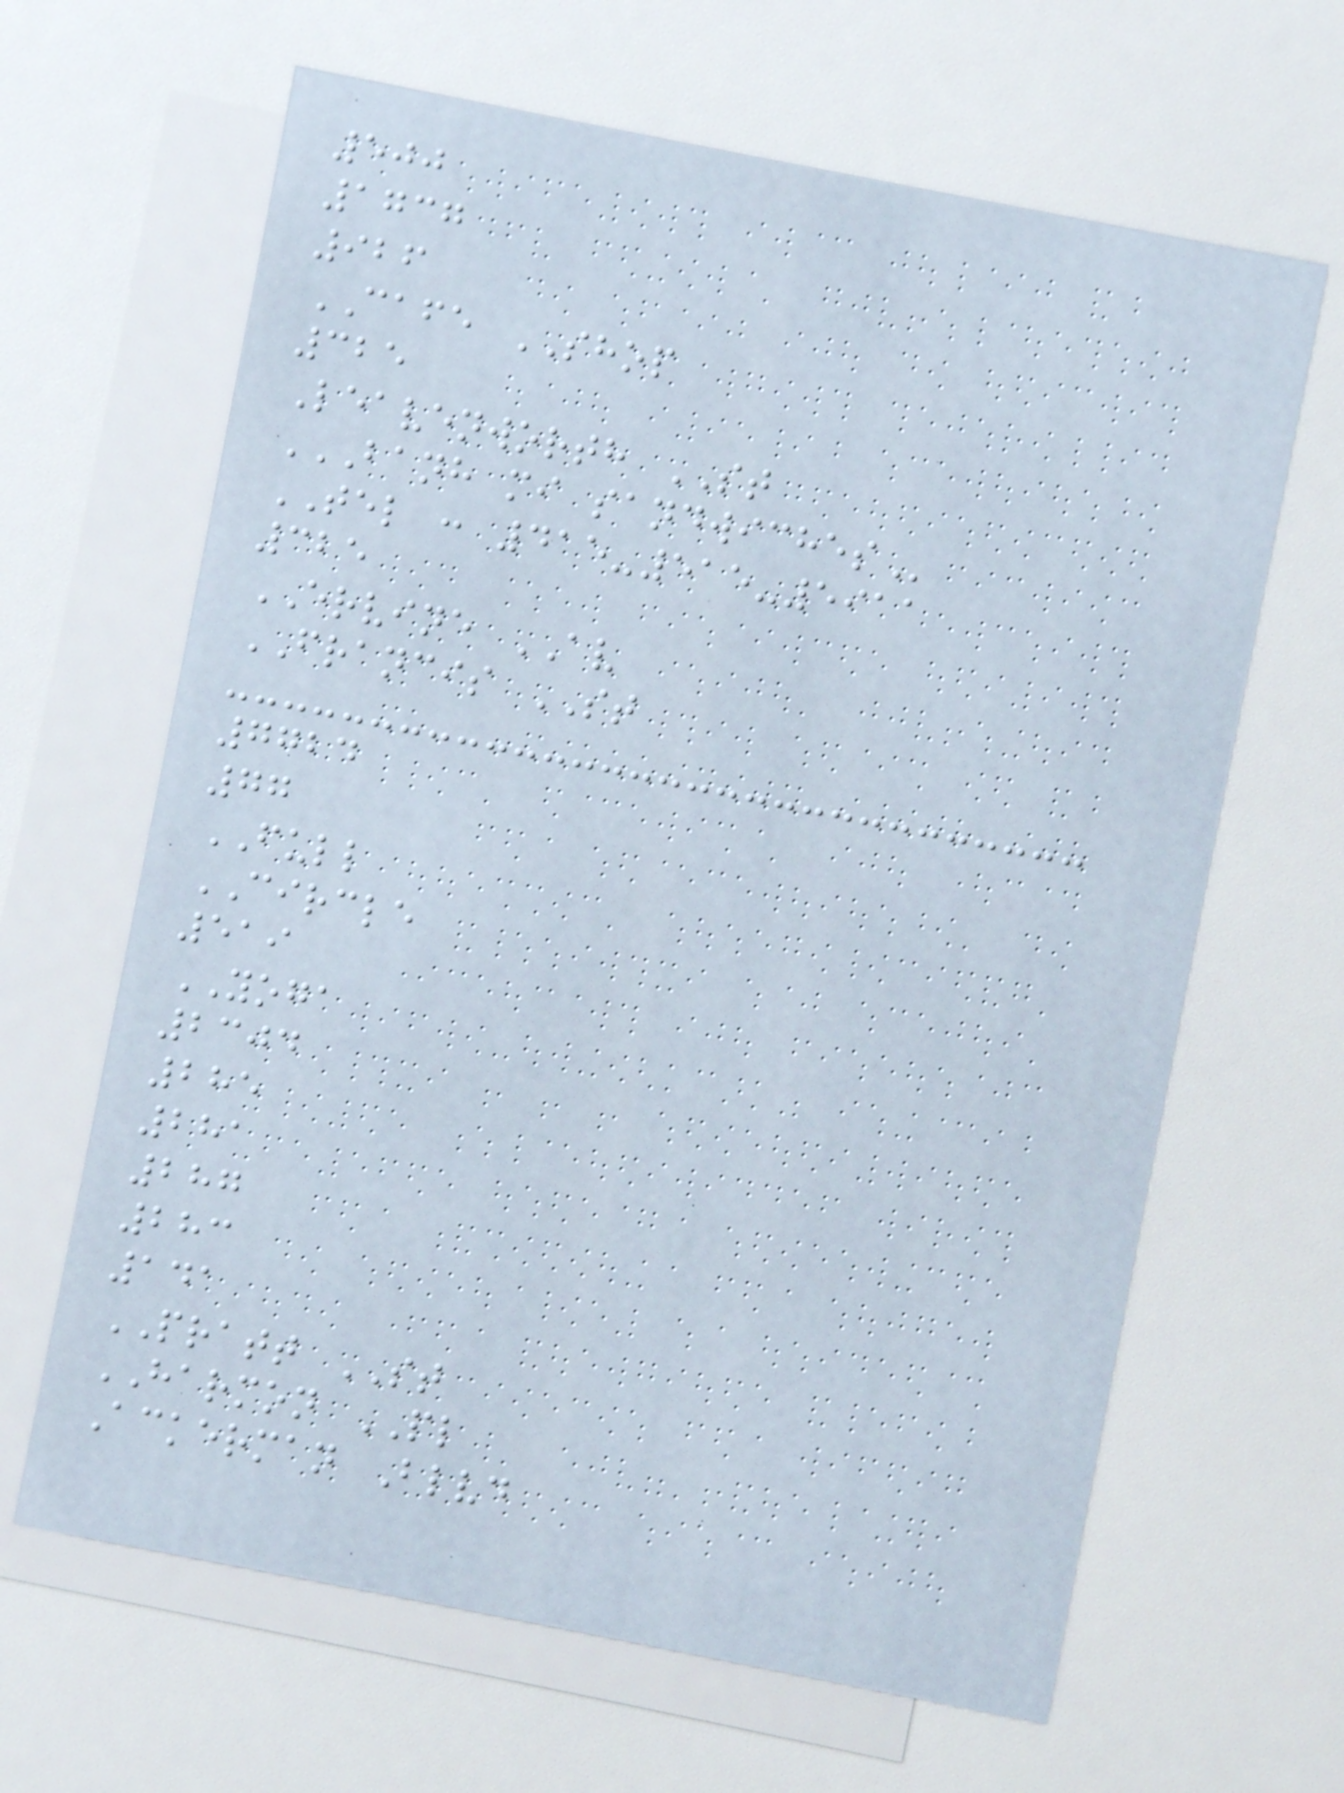500
1737
926
CAFE SHOP
325
Leavenworth ST
BANH MI SANDWICHES
TEL : 415-515-5911
325
ERVINE AV
FRANCIS ST
7724
77
FULL
CIRCLE
519
YOGA
2304
285
281
287
283
141
PRATT ST
HARMON PL
Ackerman Blvd
